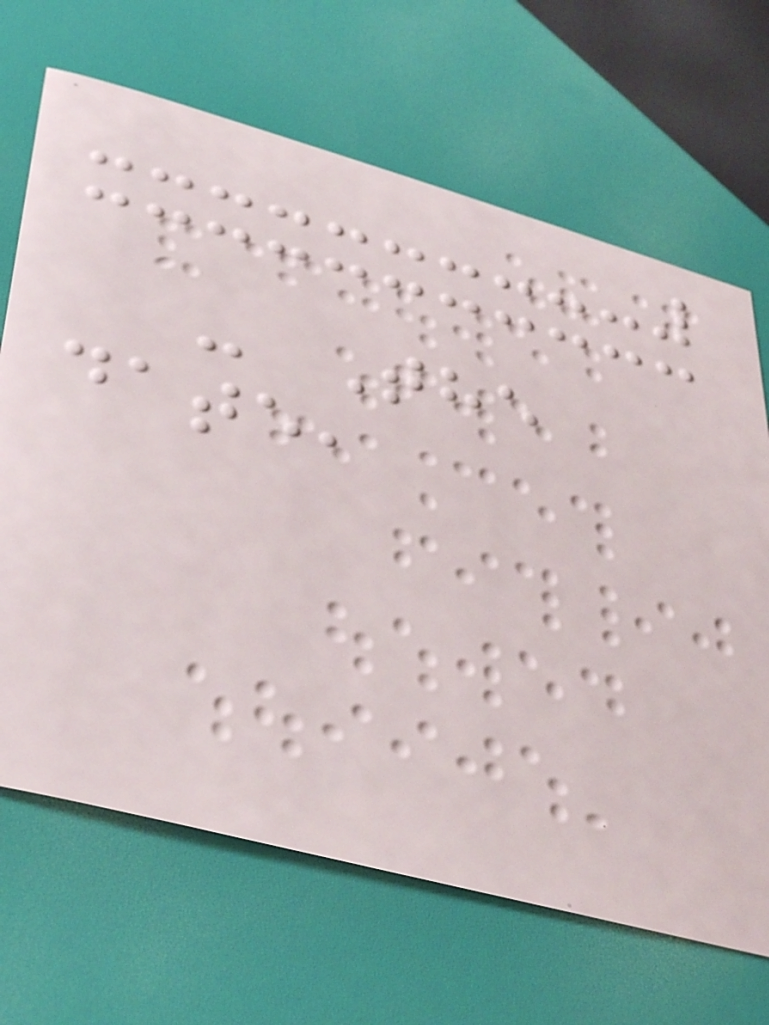- The
date,
